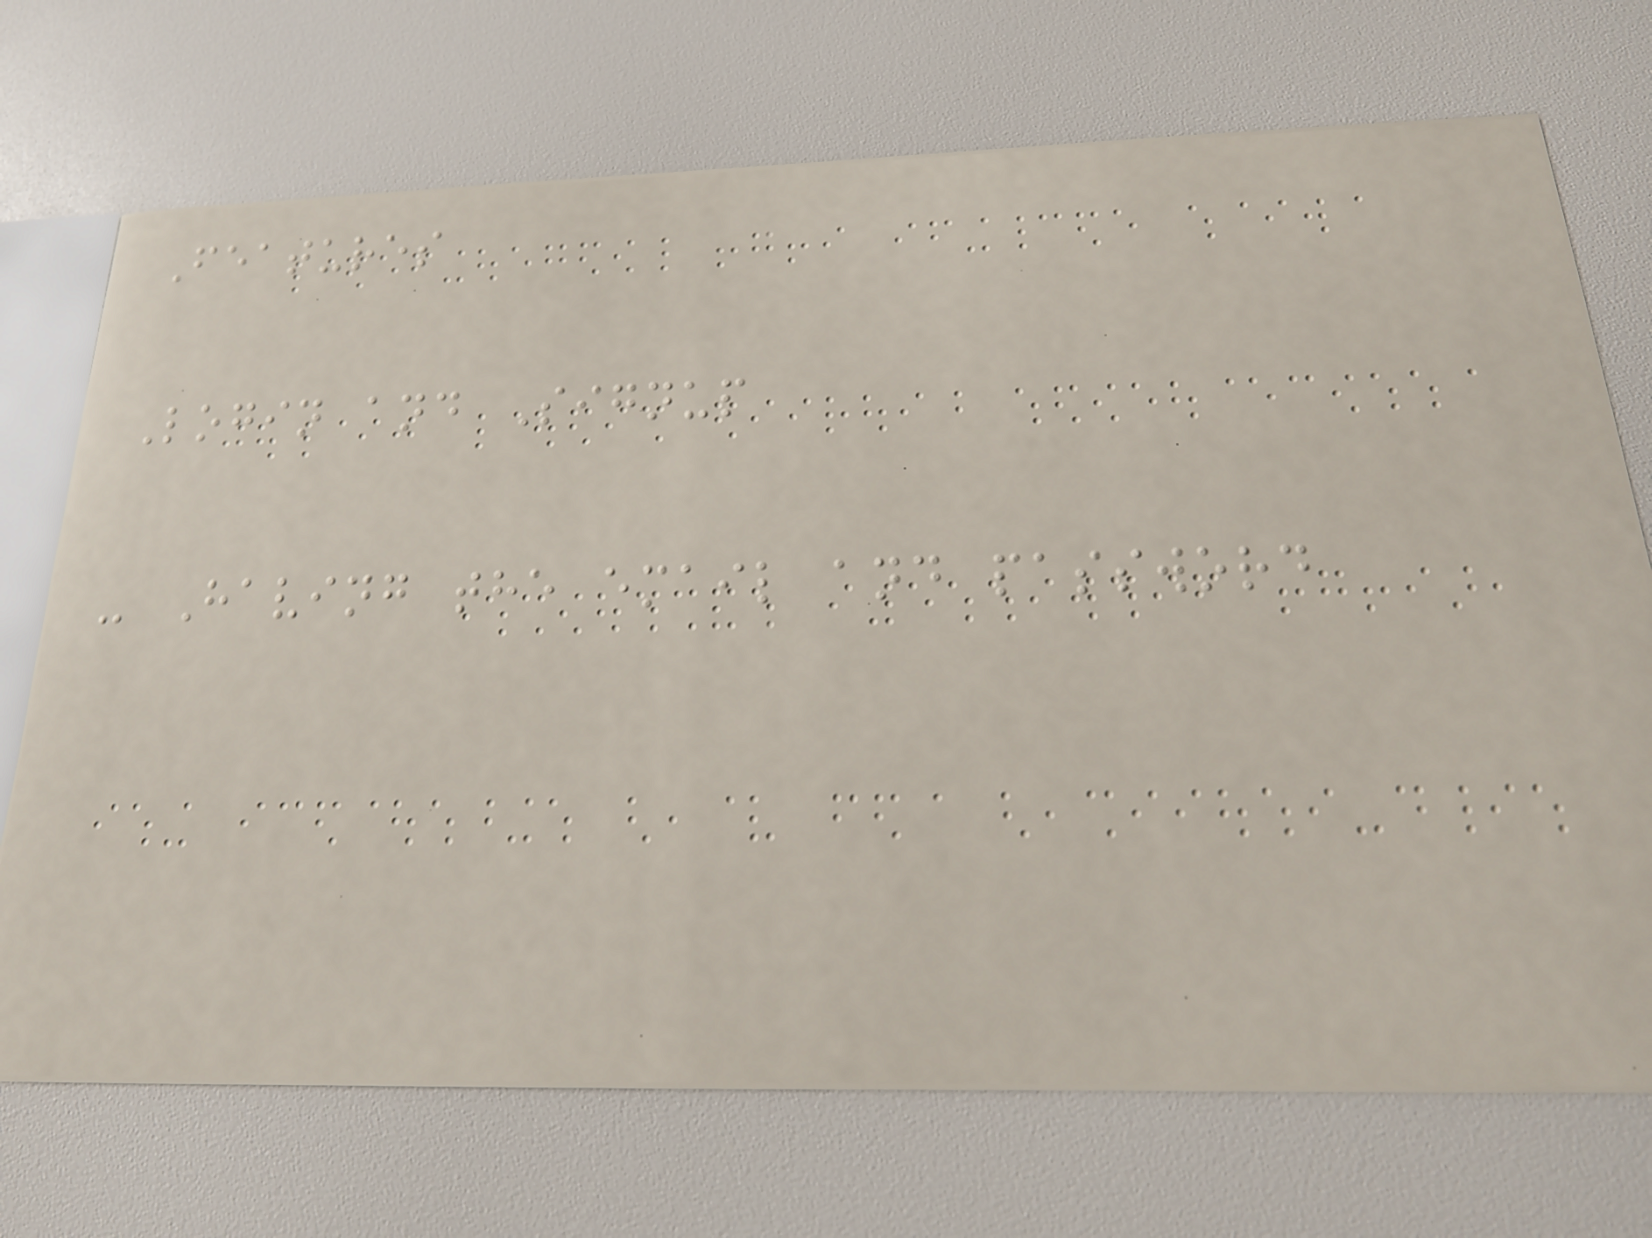Features
Login and Signup
- Having the email and password
